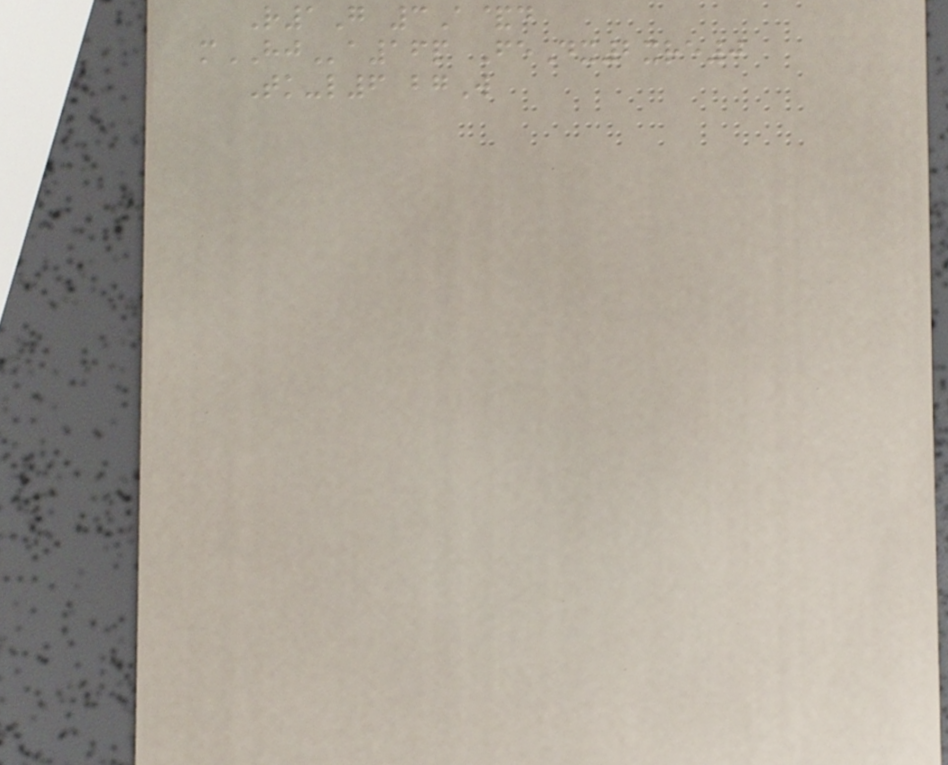R1G 3A&d
mHJa16p FeDx2xre0
Tk-l6 bgW
